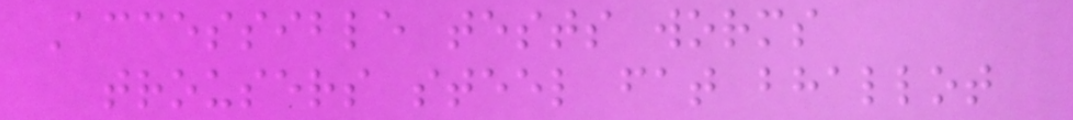Accessible tests worms
trousers steel fat bhallot
